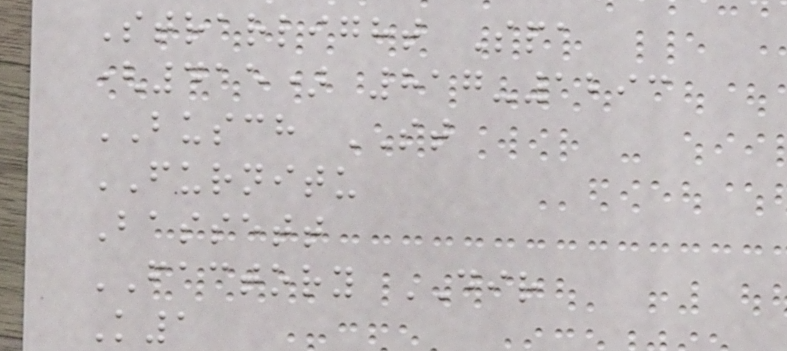Strarlight Spa
(415) 817-1293
BUSCH ST
FURNITU
Bassett
FACTORY DIR
K1
